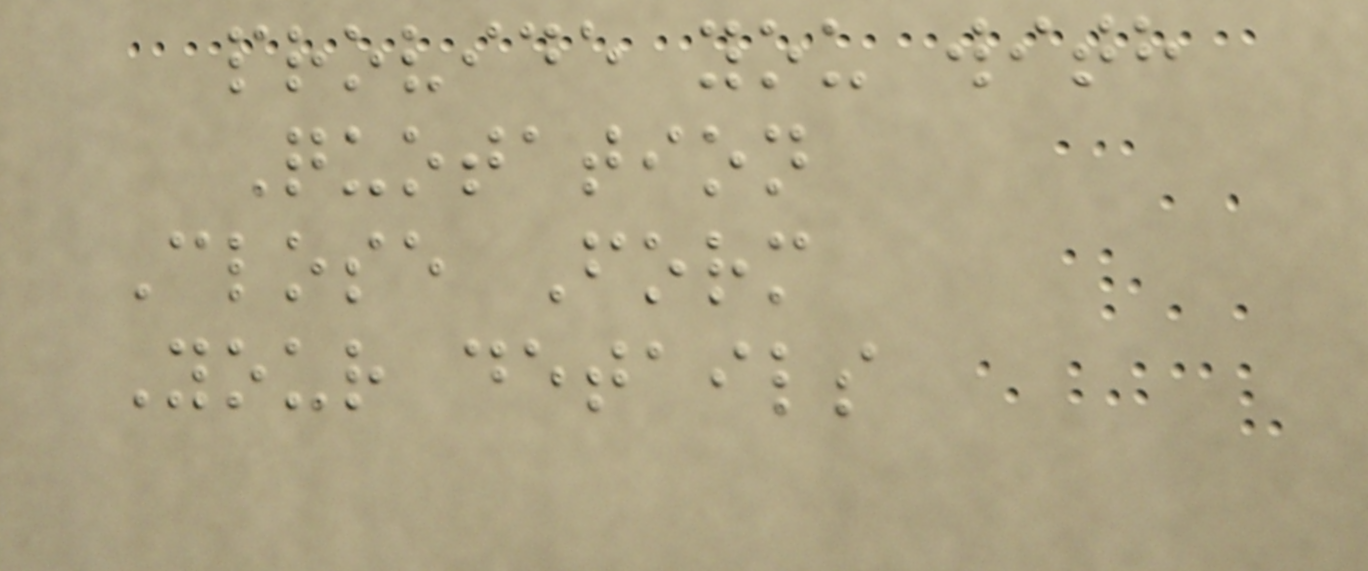provide you with
Quotation
Close Form
Your details
